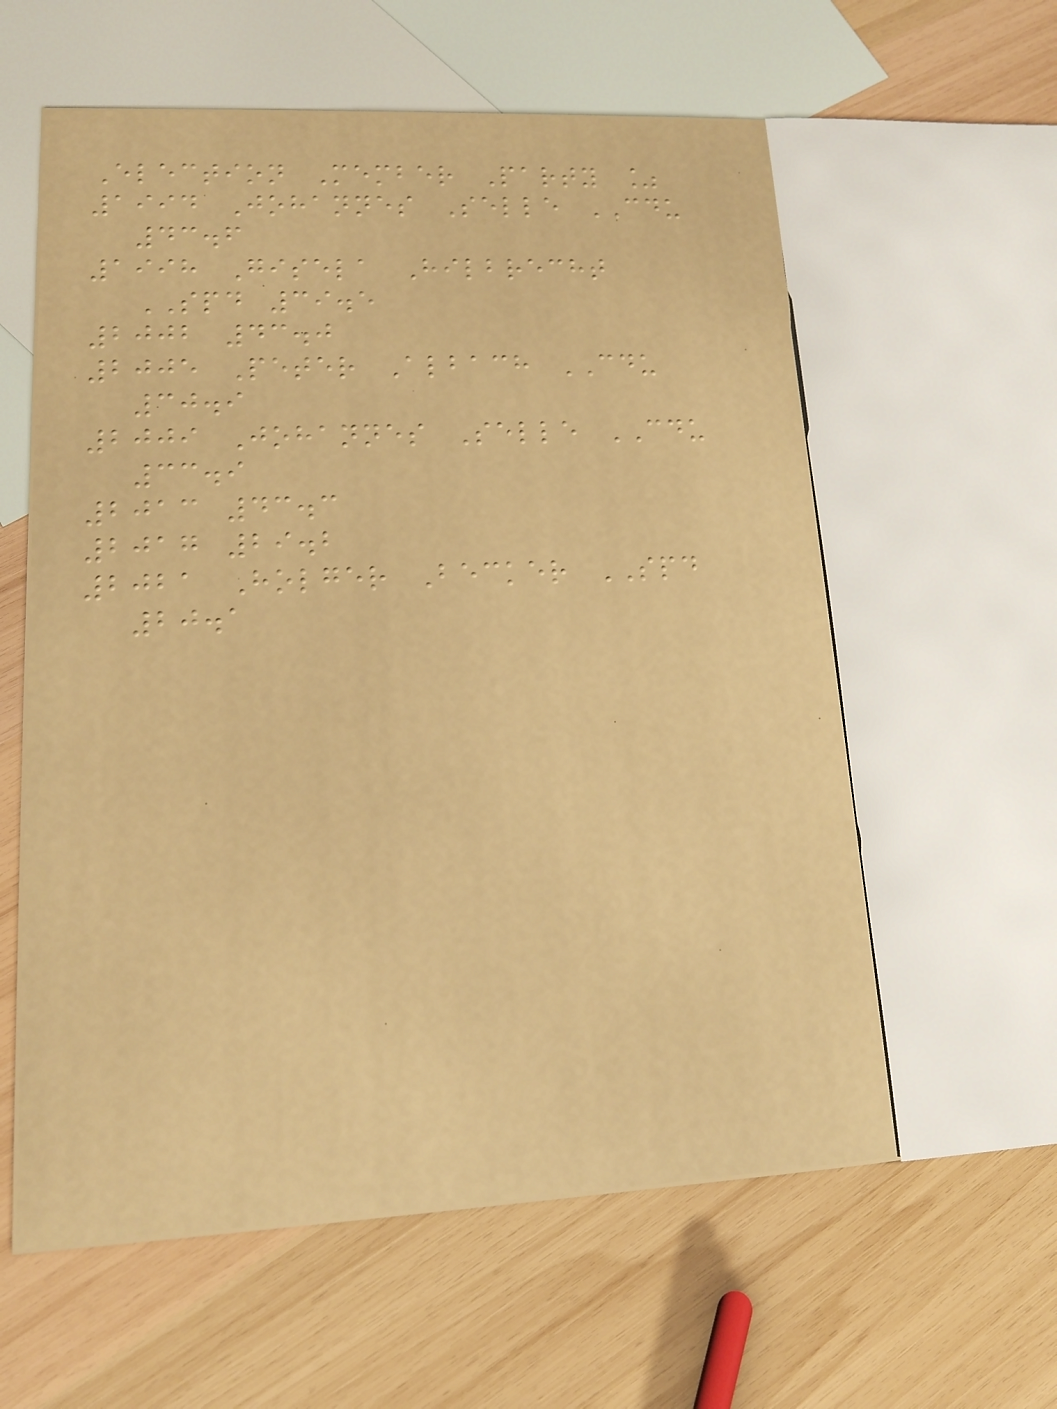Election Member Party %
1994 Johannes Selle CDU
43.6
1998 Gisela Hilbrecht
SPD 39.5
2002 43.0
2005 Peter Albach CDU
30.9
2009 Johannes Selle CDU
33.9
2013 43.3
2017 29.2
2021 Holger Becker SPD
20.1
